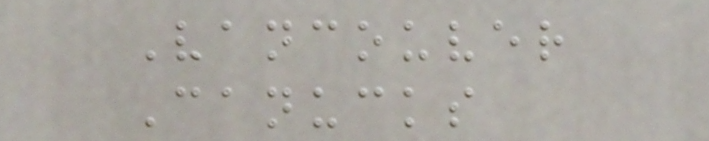Vancouver
Canucks
